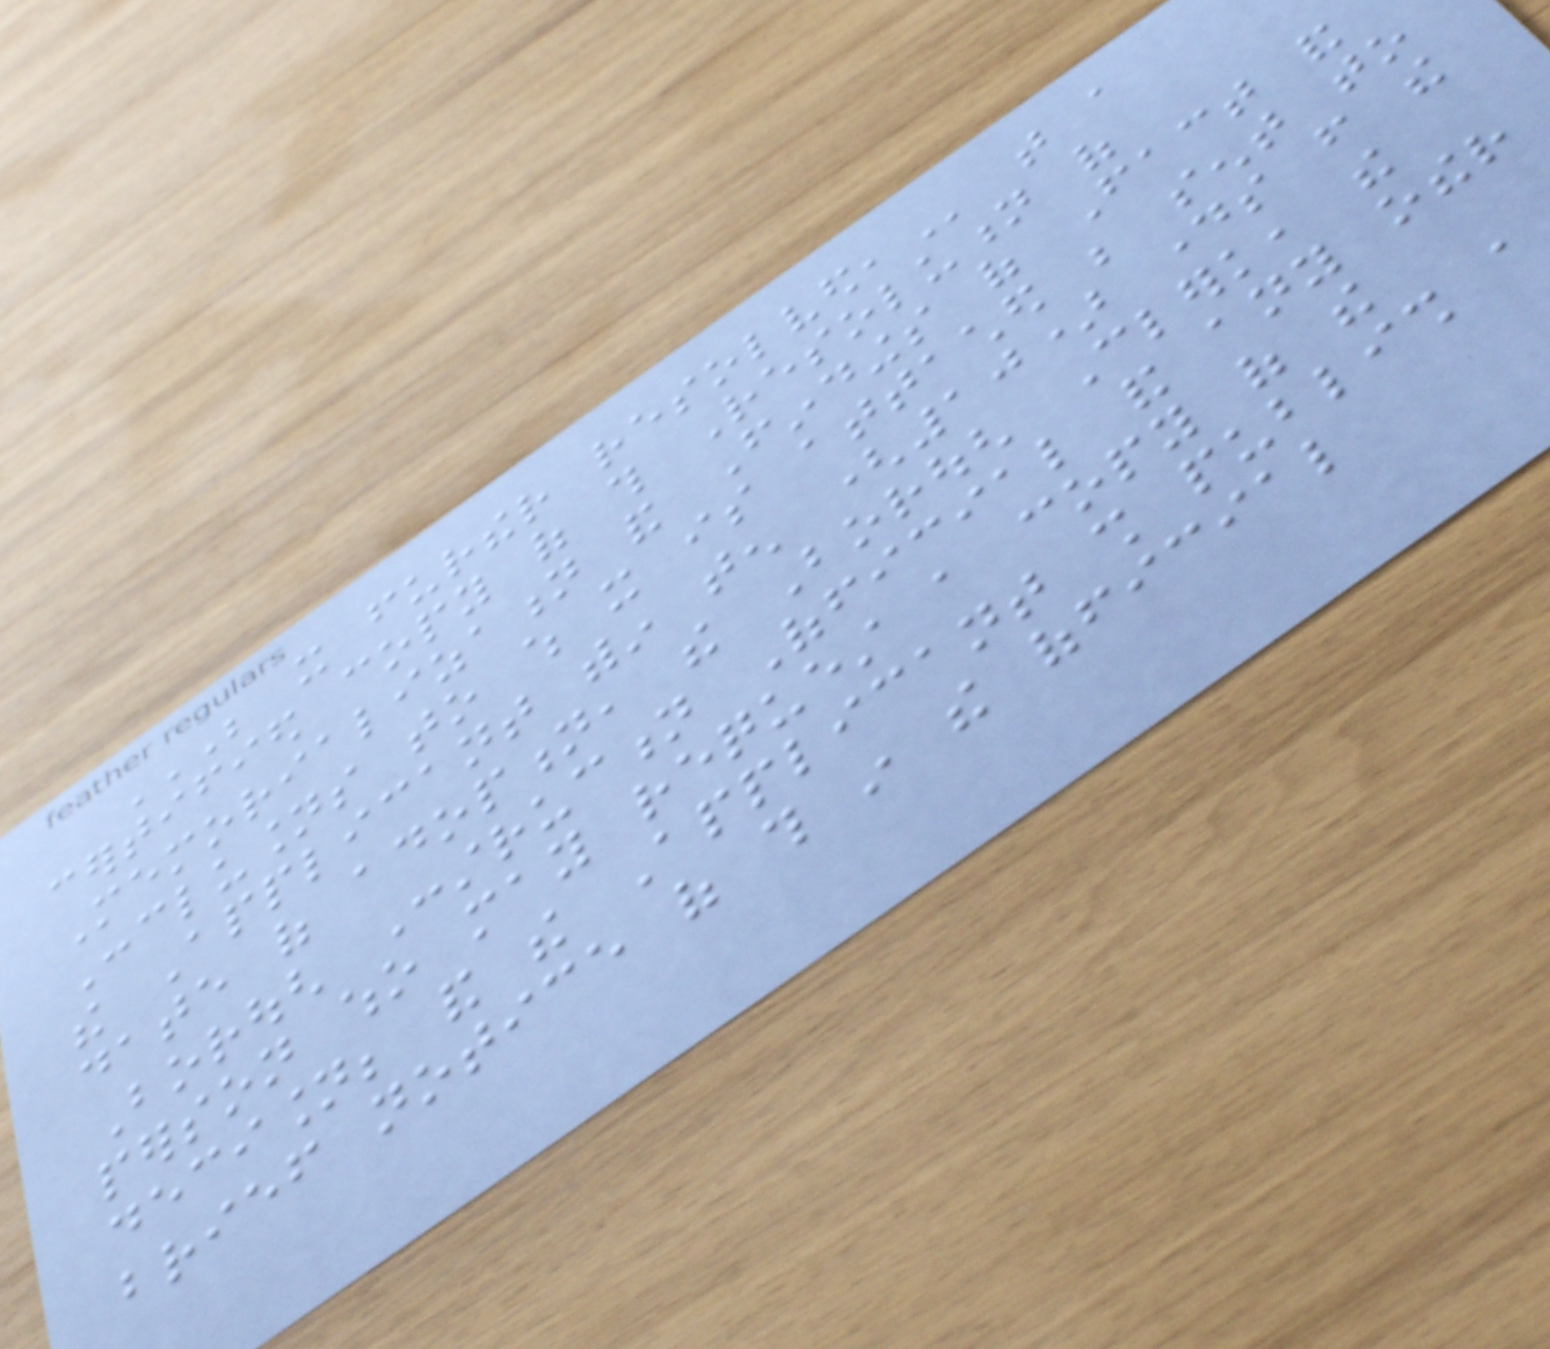BE IT FURTHER RESOLVED, that a
certified copy of this Resolution of
Memorialization and Findings of Fact and
Conclusions to which it is attached be sent to
the Applicant within ten (10) days from the
date of adoption, the Borough Clerk, the
Borough Construction Official and any other
person who may request a copy of the
decision; and the Applicant shall publish a
brief notice of this in the official
